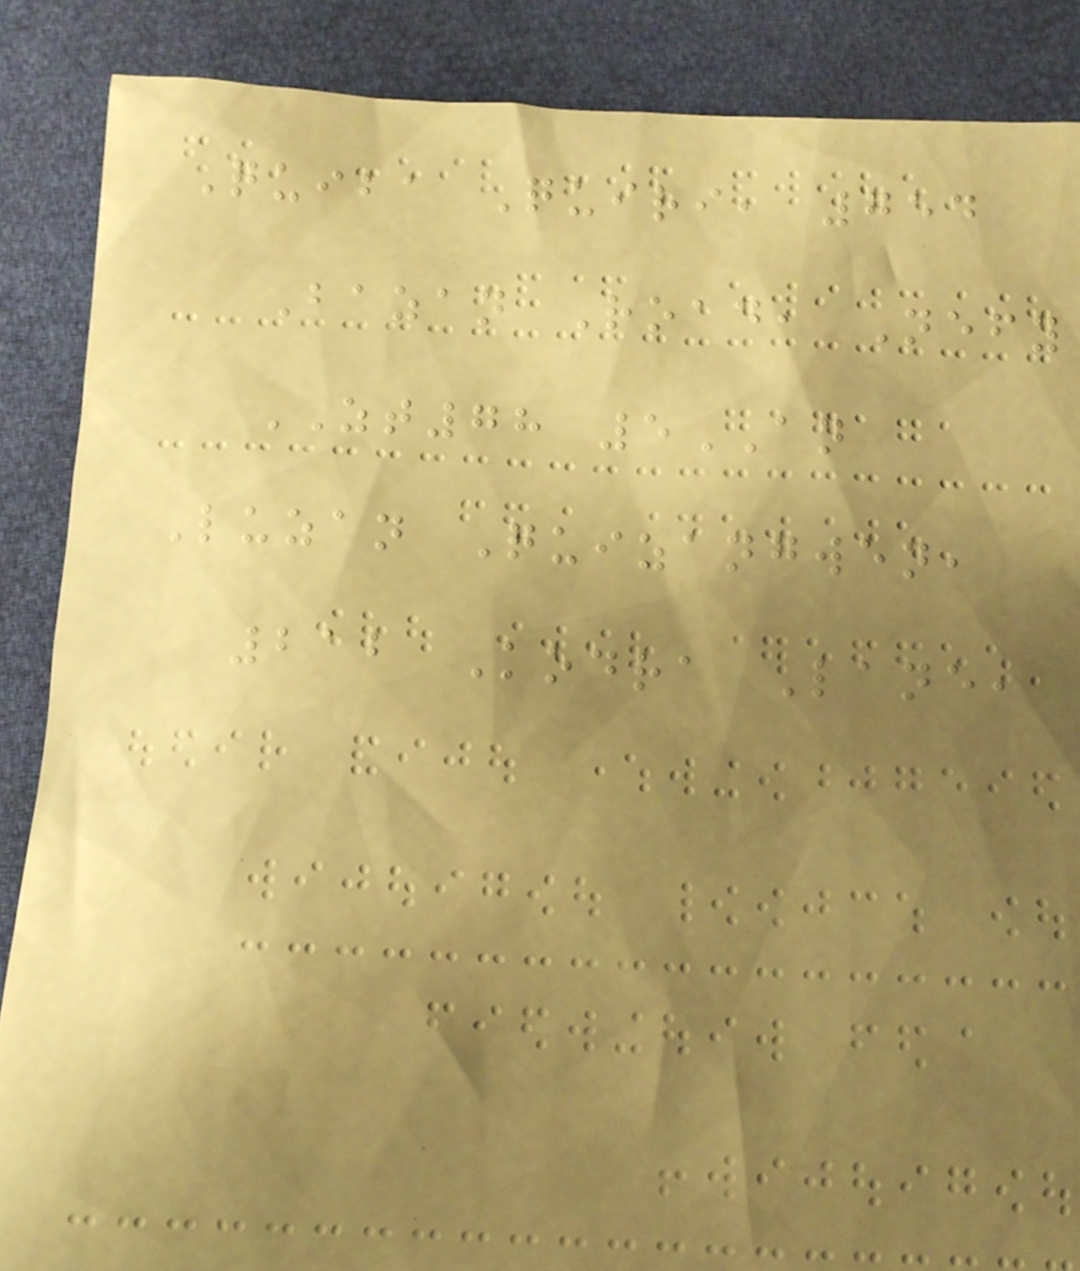Quiba Quiri, 754
Bazan Road, Nefy
ZT78 5AN
Luzan Quizangwen,
212 Kodra Lane,
